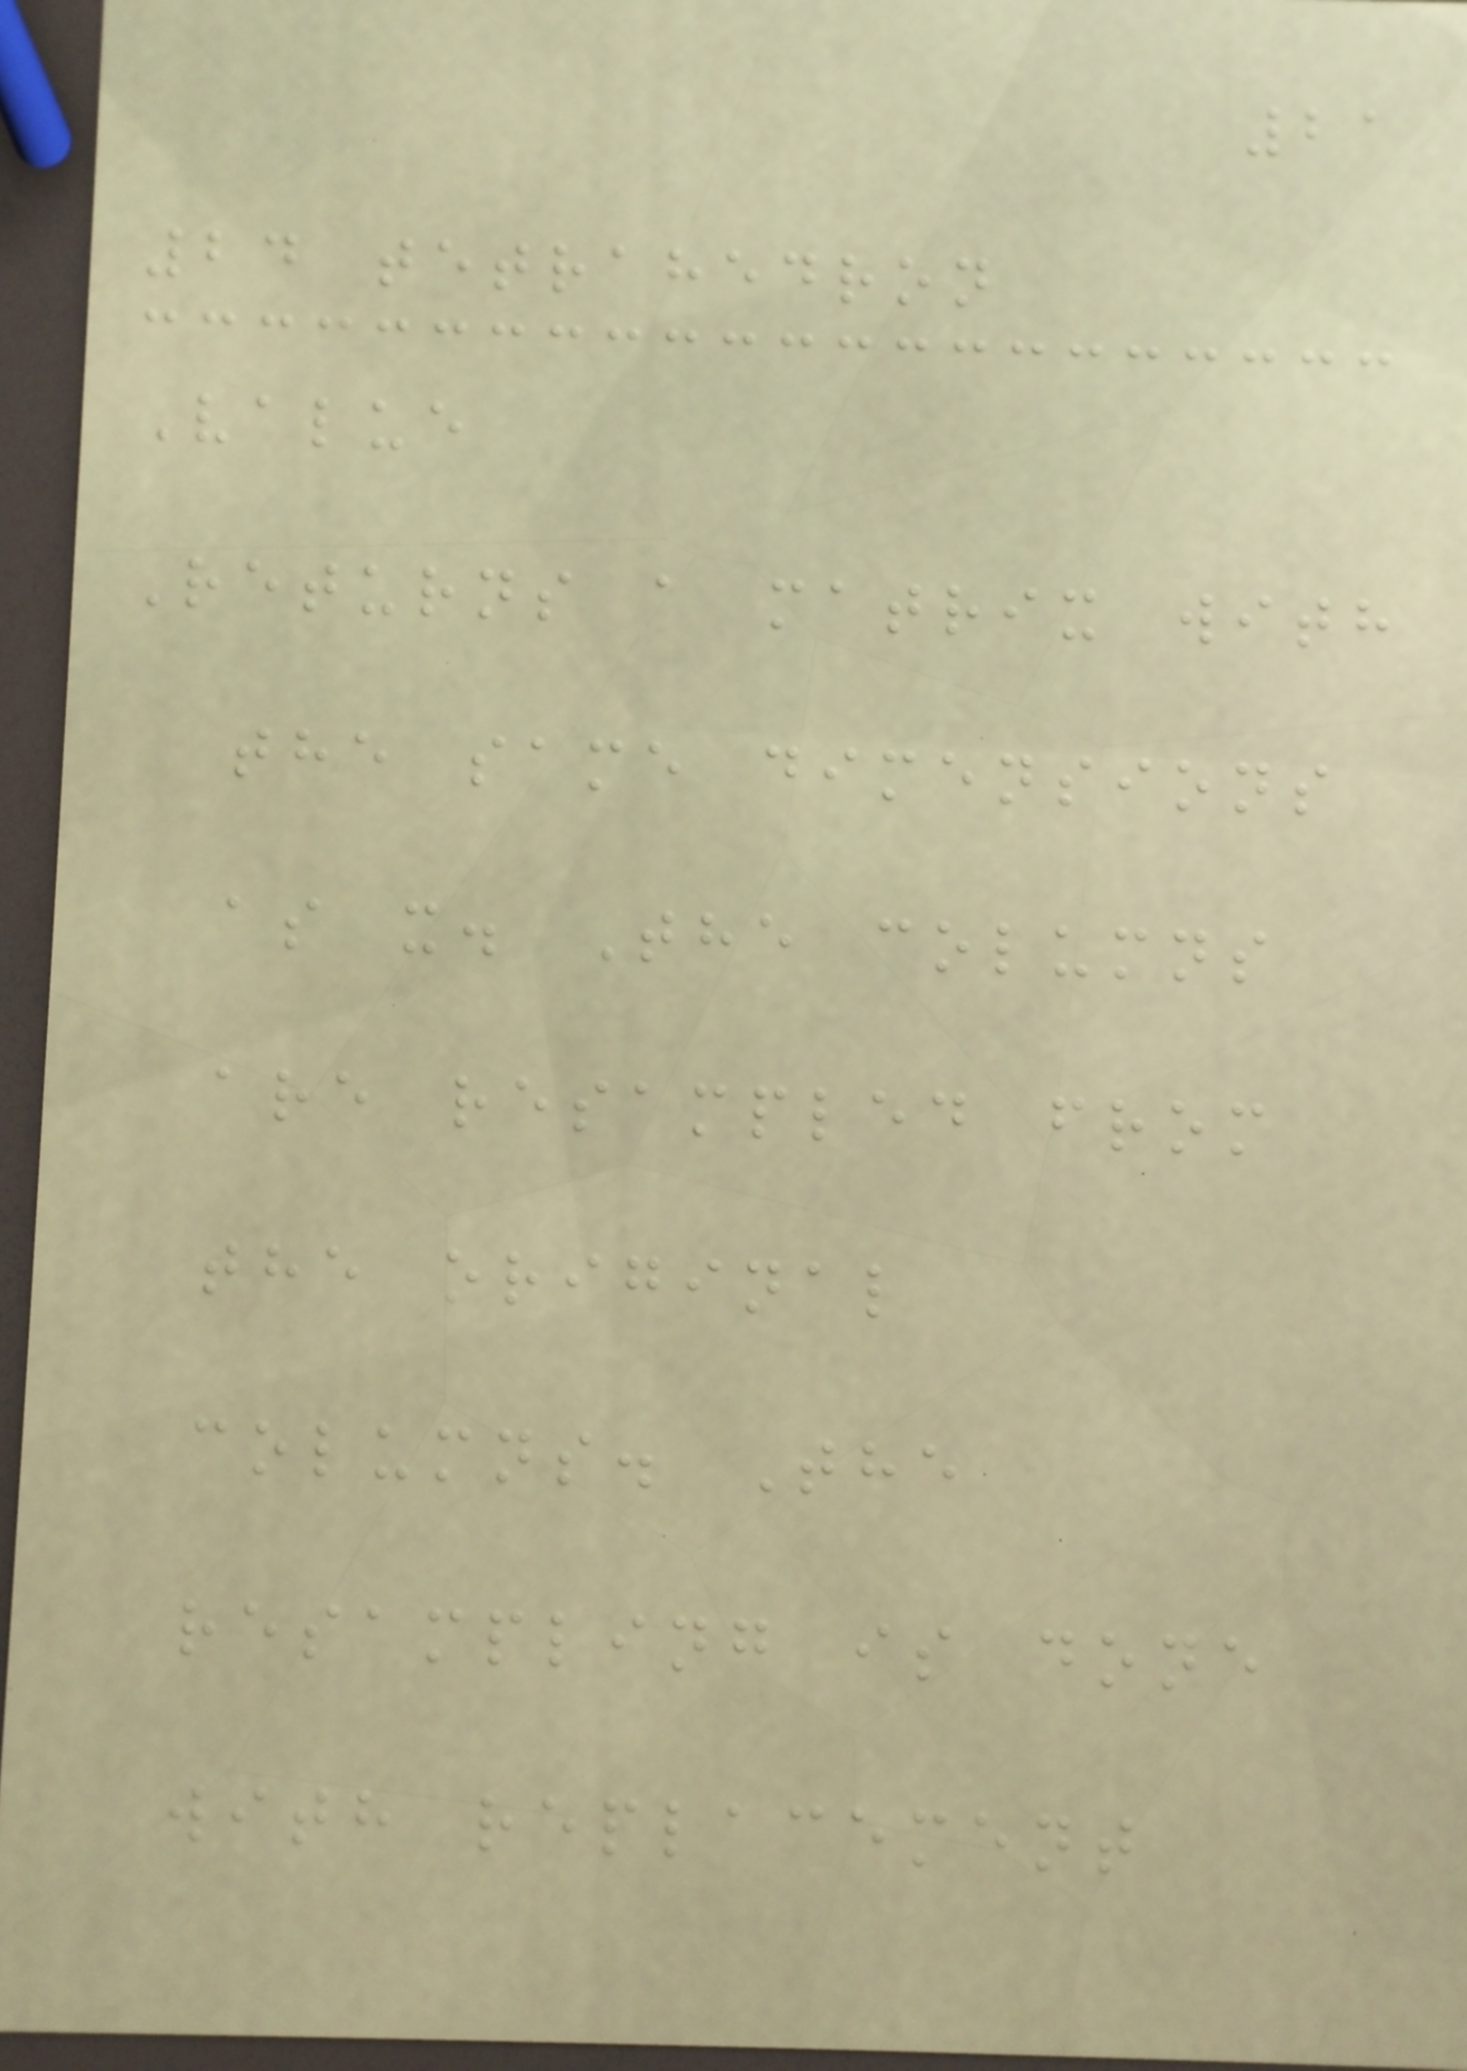21
24 tetrahedron
Value
Returns a matrix with
the same dimensions
as x. The columns
are resampled from
the original
columns. The
resampling is done
with replacement
